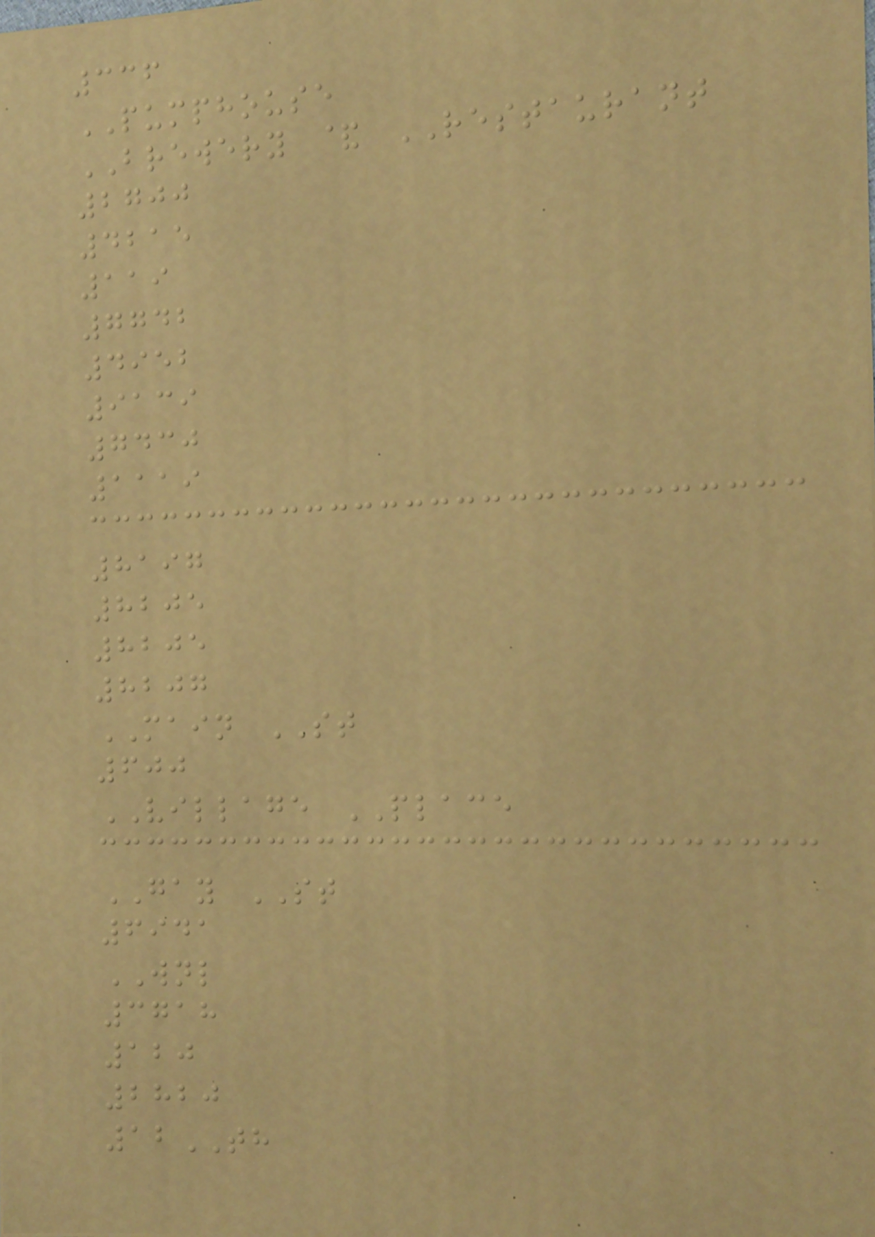336
PUMPHOUSE
BREWERY & RESTAURANT
2700
4215
119
7742
4952
9139
7430
1119
8197
8205
8205
8207
MAIN ST
600
VILLAGE PLACE
GAY ST
6941
WNL
3718
120
2820
12TH
